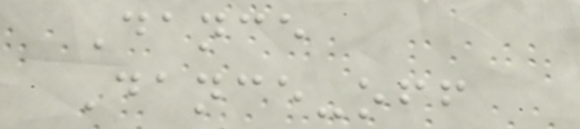Dance
Dance-off
